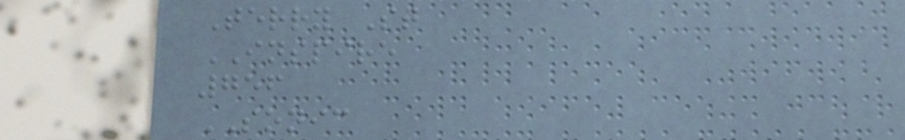Terry St
INSPIRE
756
SONIC
